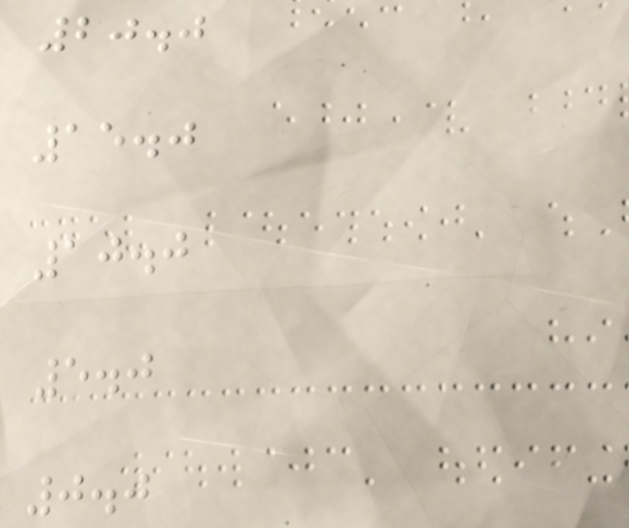20.0
15.0
10.0
5.0
0.0
